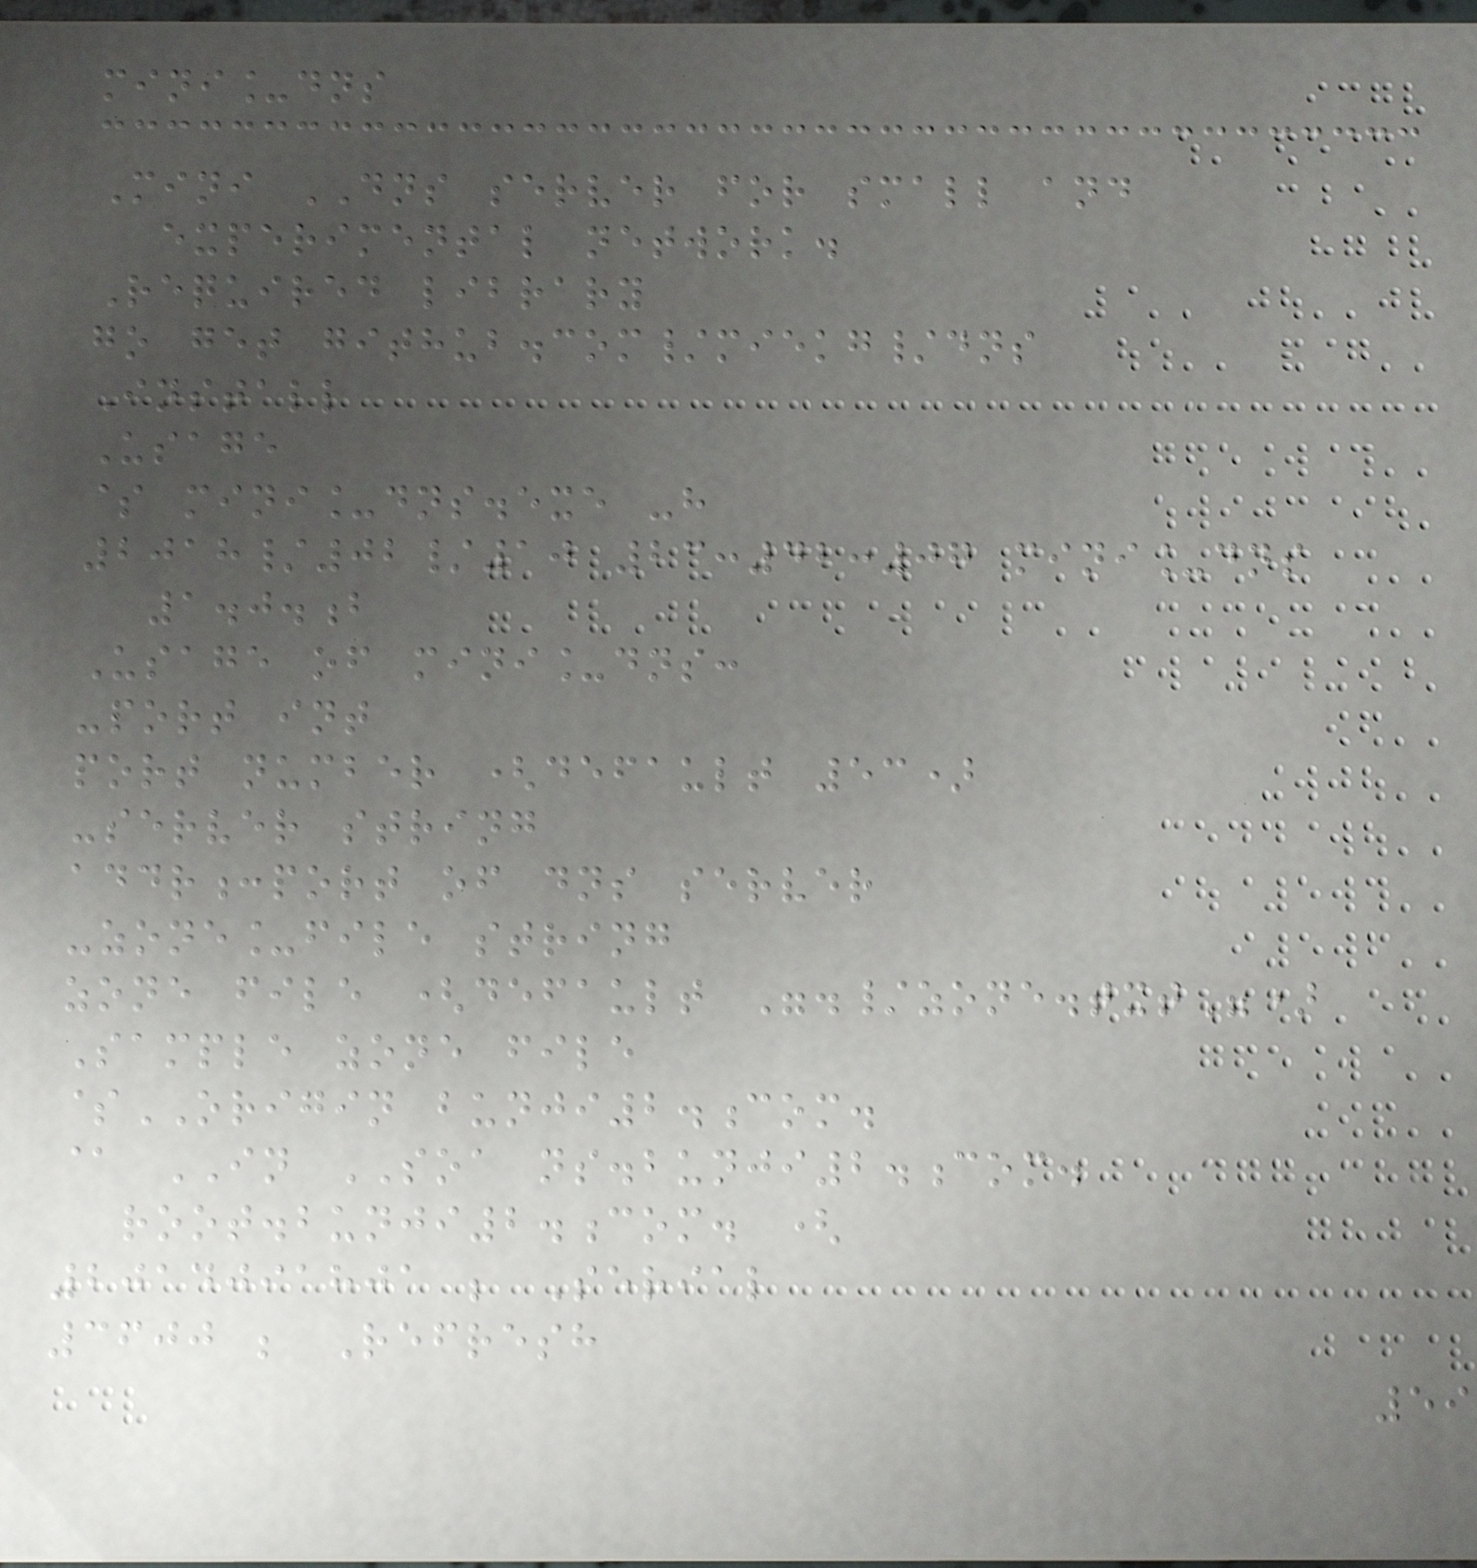mini_dns
Mini DNS server for small and
experimental network.
Required library
go get github.com/miekg/dns
Install
Usage
$ mini_dns.exe -h
2018/02/10 23:42:07 mini_dns
1.0.b
Usage of mini_dns:
-port int
port number (default 53)
-server string
addr:port of dns server
-zone_file string
zone file (default "./zone.txt")
Sample zone file
$ORIGIN bunji2.com.
@ IN SOA ns.bunji2.com.
root.bunji2.com. (
2014091801 ; Serial
3600 ; Refresh
59
